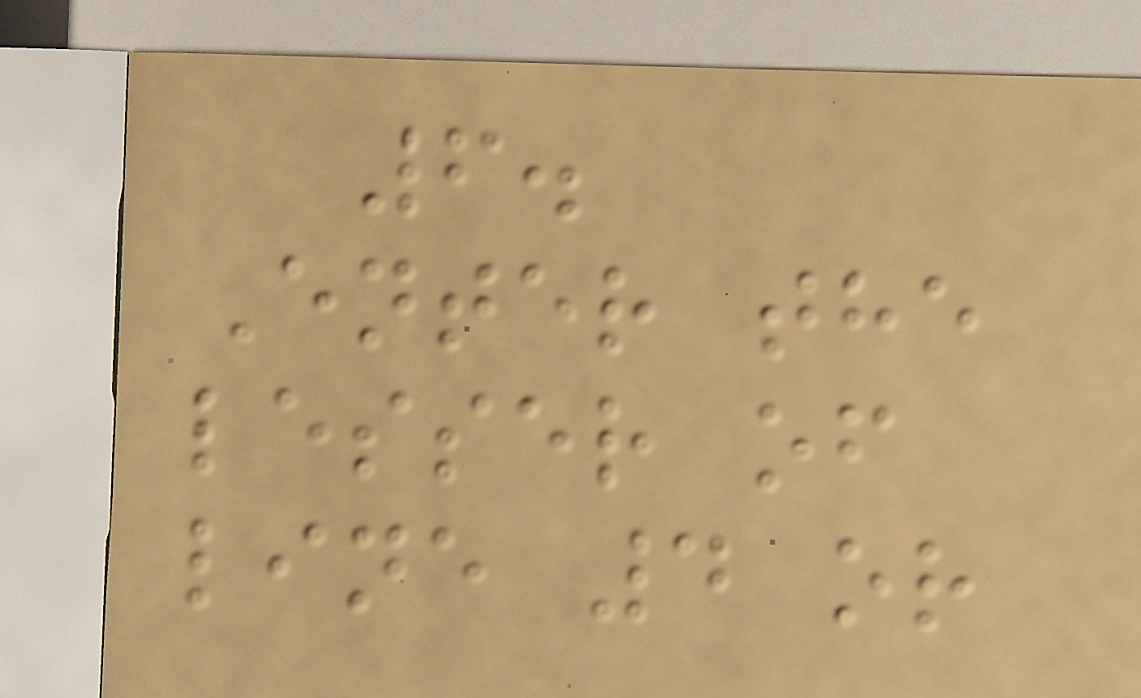6.
Enter the
lesser of
line 4 or
